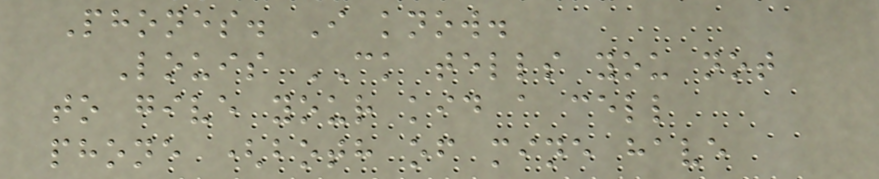Phones. I know.
Louis CK tells you not
to give your kid a cell
phone (both of mine have
